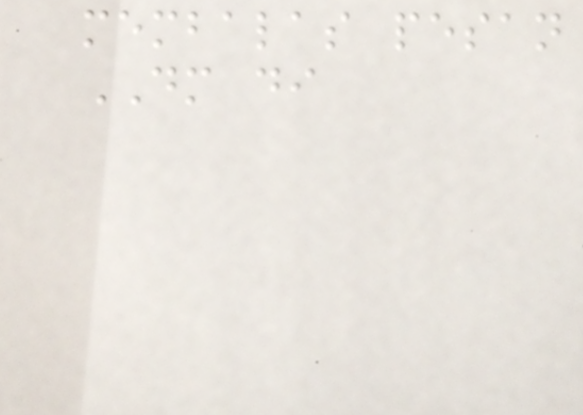membalas pesan
DM di
